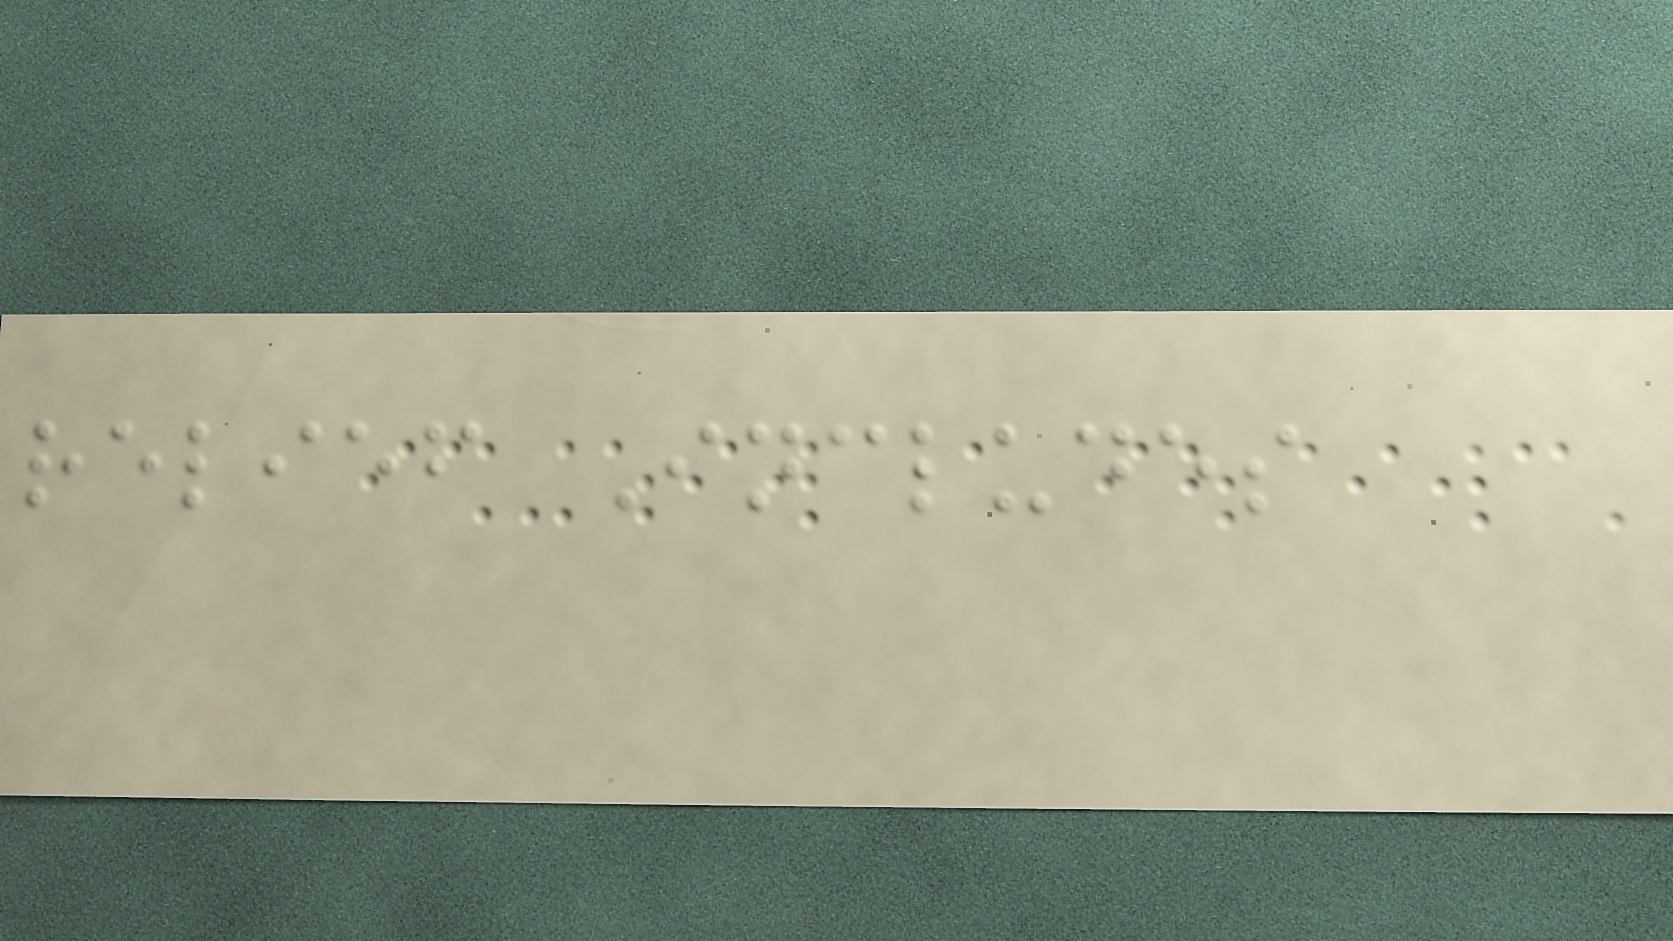relief Includes
